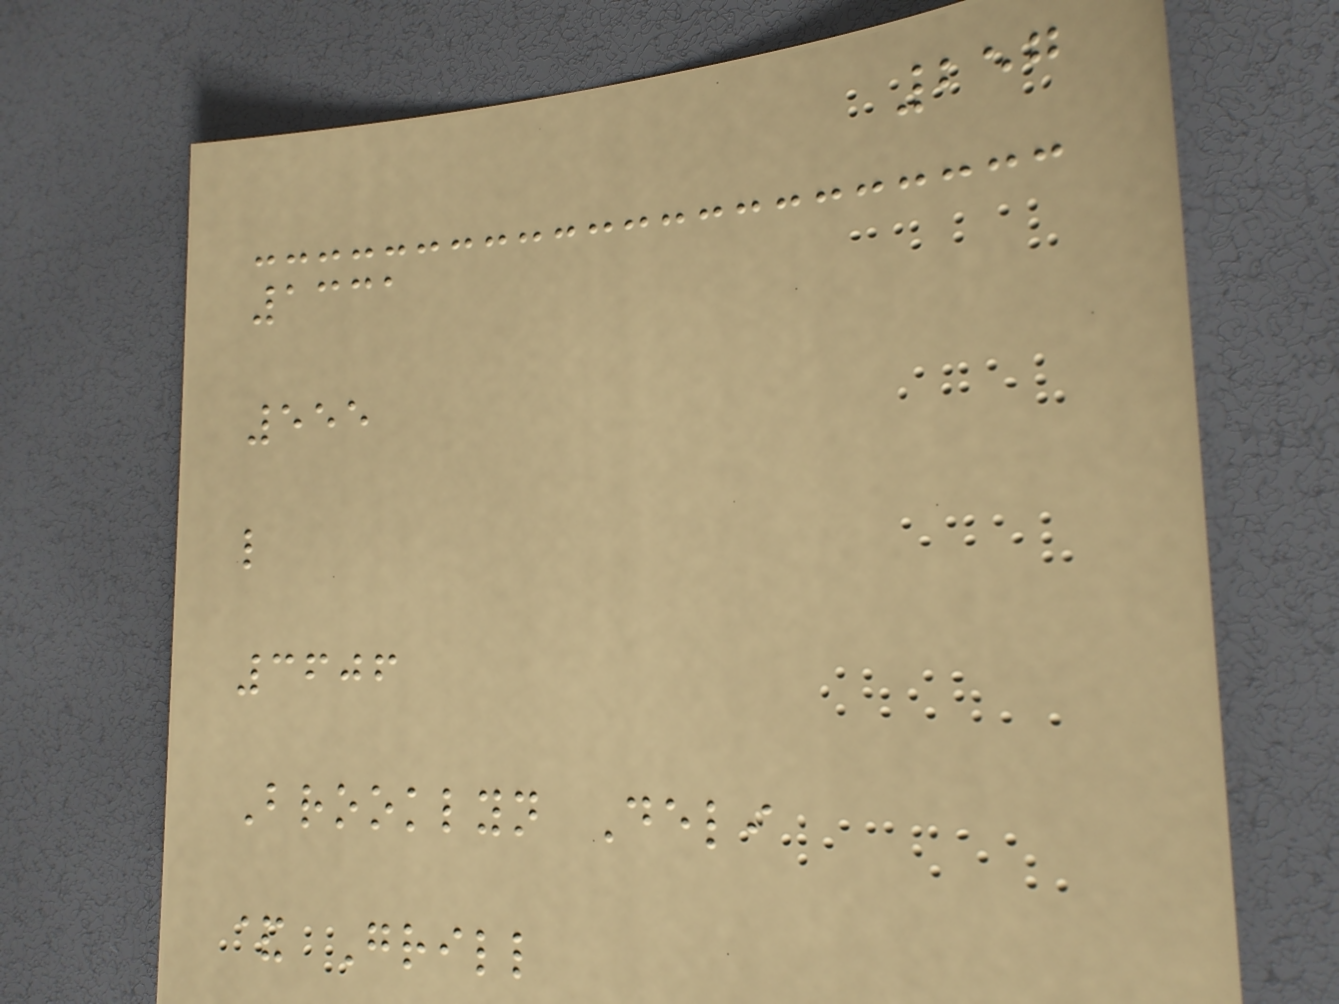257
1331
555
l
3606
Brooklyn Deli
& Grill
